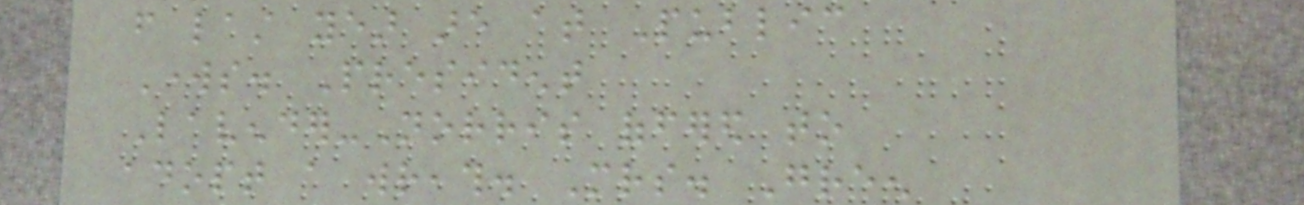from last year are at Public
Works. President
Lavender-Norris offered to
adopt a wreath. Mrs. Green
